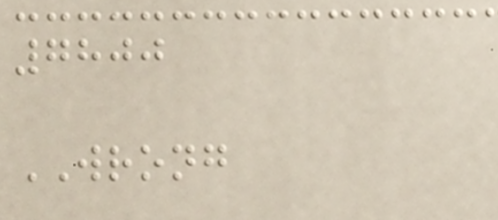7800
WRONG
